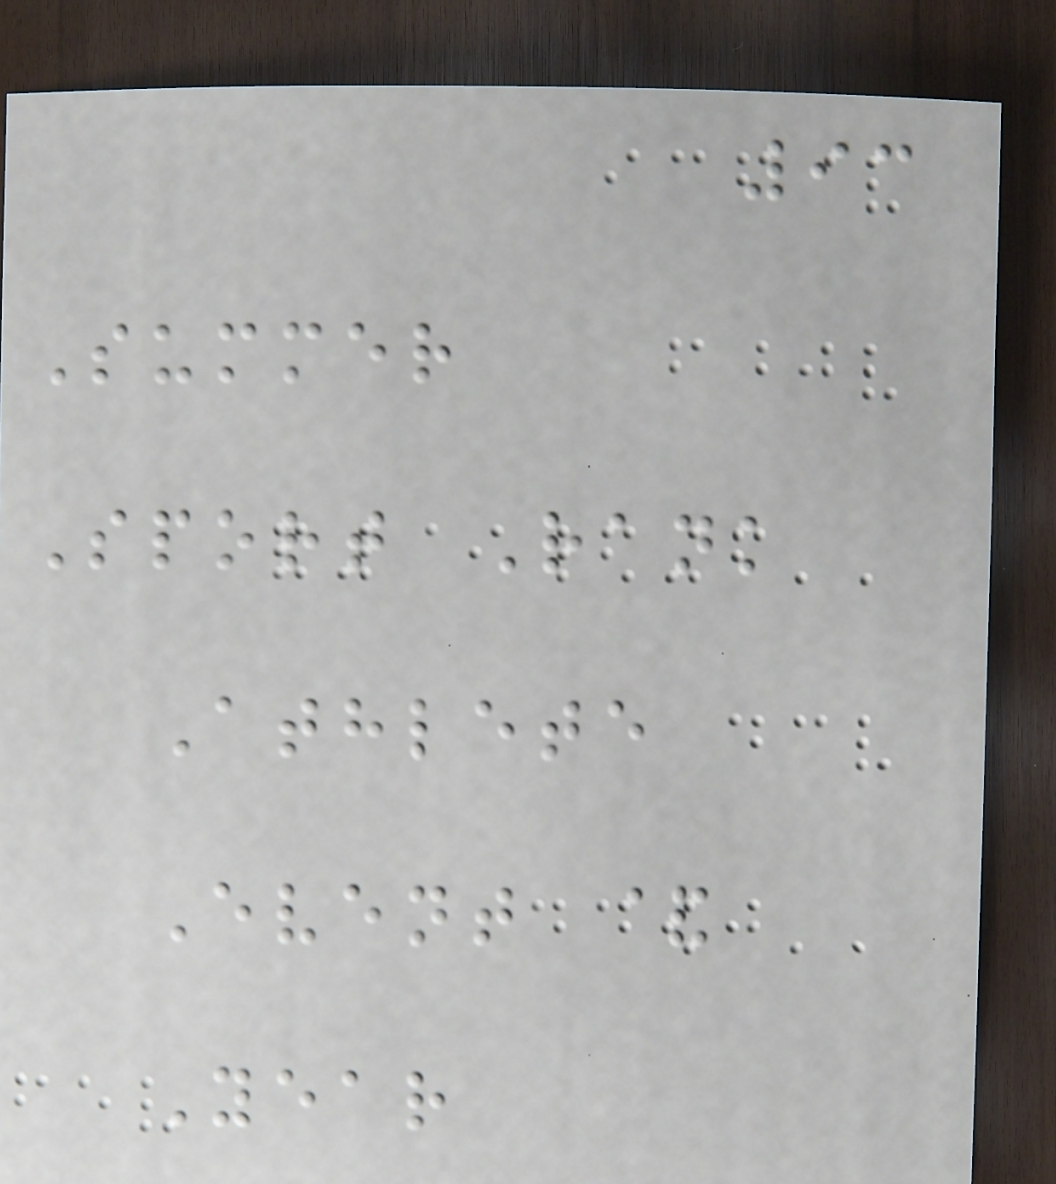93
Summer
Sport Rank
Athlete
Event &
Year
